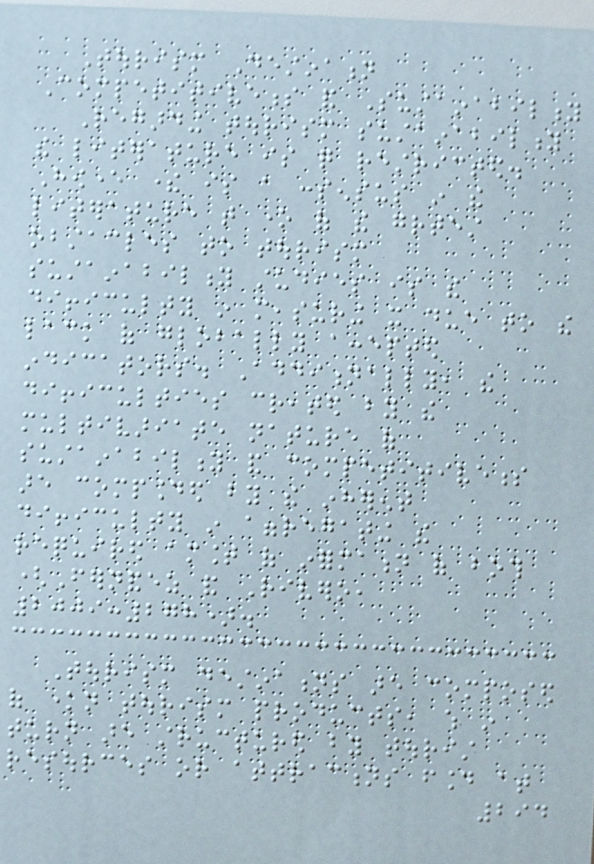Tourism Destination
Competitiveness and Sustainability
Regarding tourism sustainability
the literature is quite restricted.
However there is a consensus in the
literature that one of the greatest
obstacles to tourism
sustainability studies is the
difficulty in measuring it due to the
lack of globally accepted
indicators. Additionally, the
difficulties created by the
multivariate nature of
sustainability and competitiveness
are compounded by the inherent
difficulty in aggregating the
required amount of information of both
(Fernandez and Rivero,
2009:278).
Tourism destinations are composed
of known tourism products, which in
turn are structured by tourist
resources or attractions found at
294
